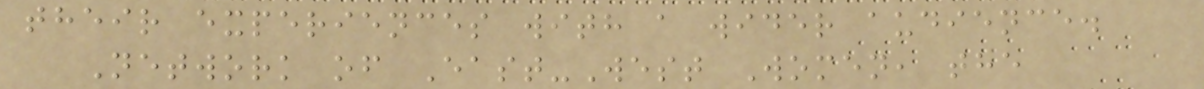their experiences with a wider audience.
Network of East-West Women, the
